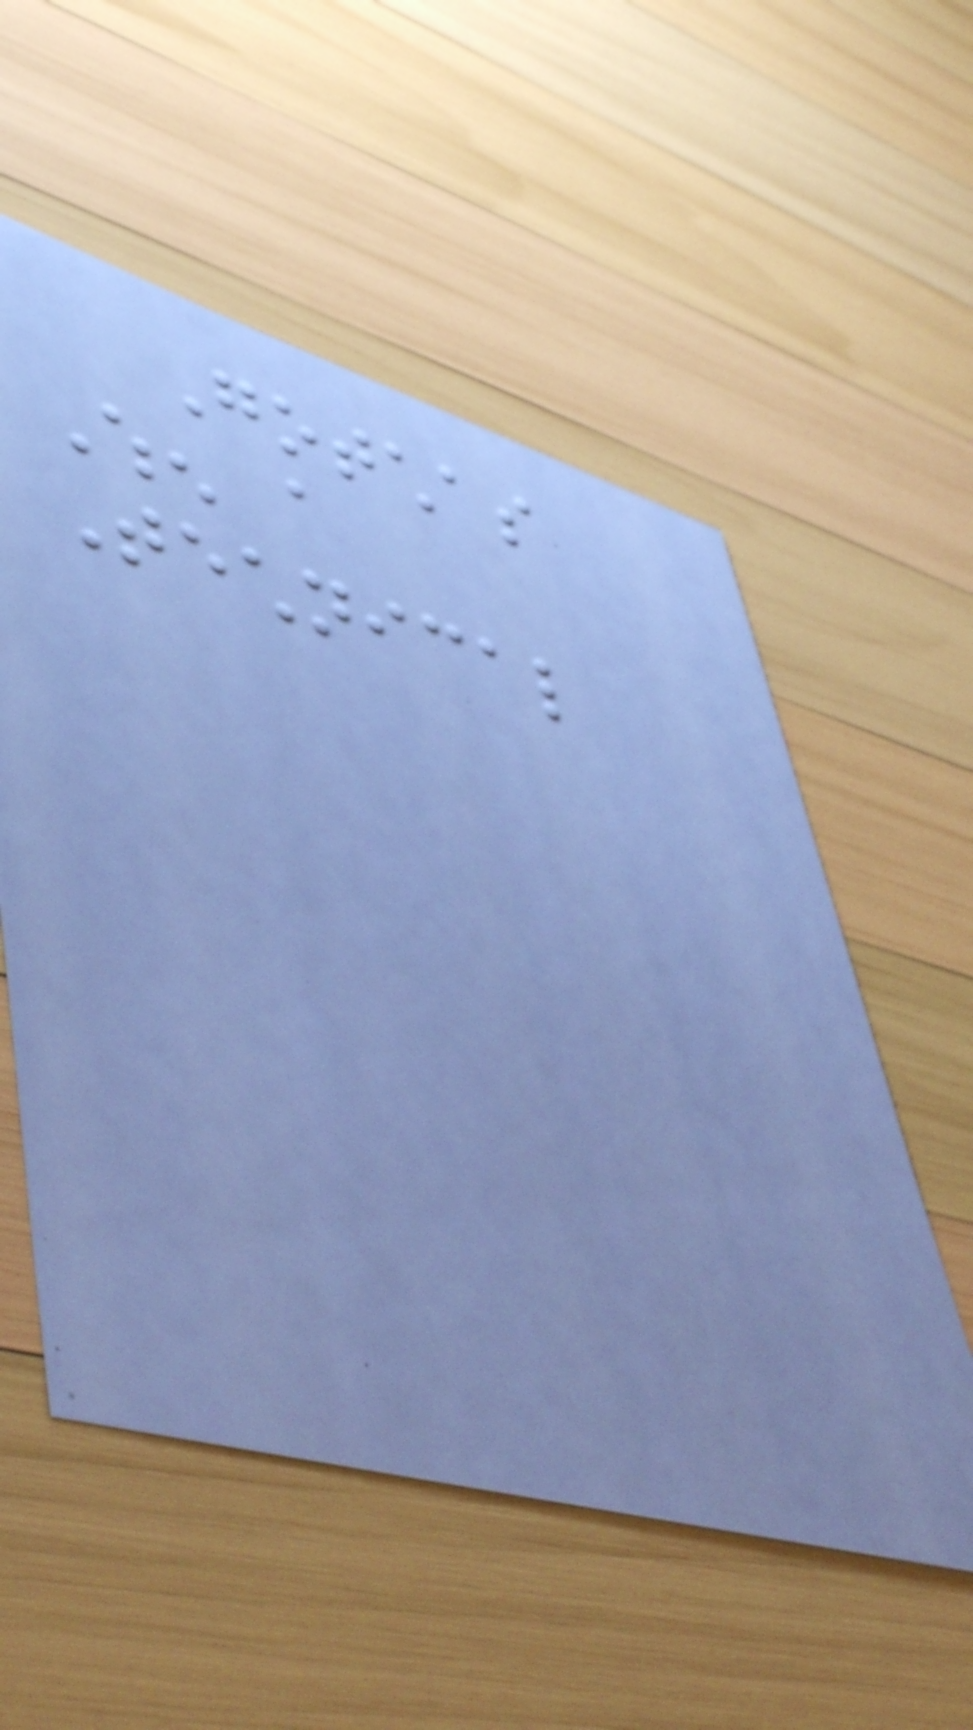Gotchas
When a
Technical
